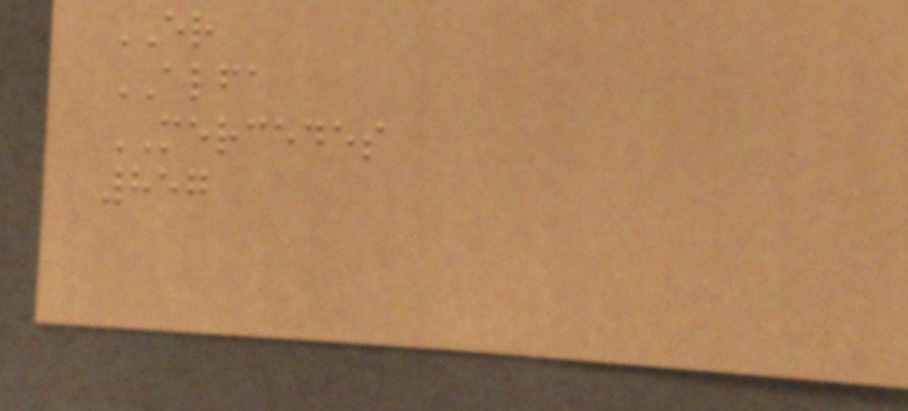ER
ALFA
MERCEDES
857
